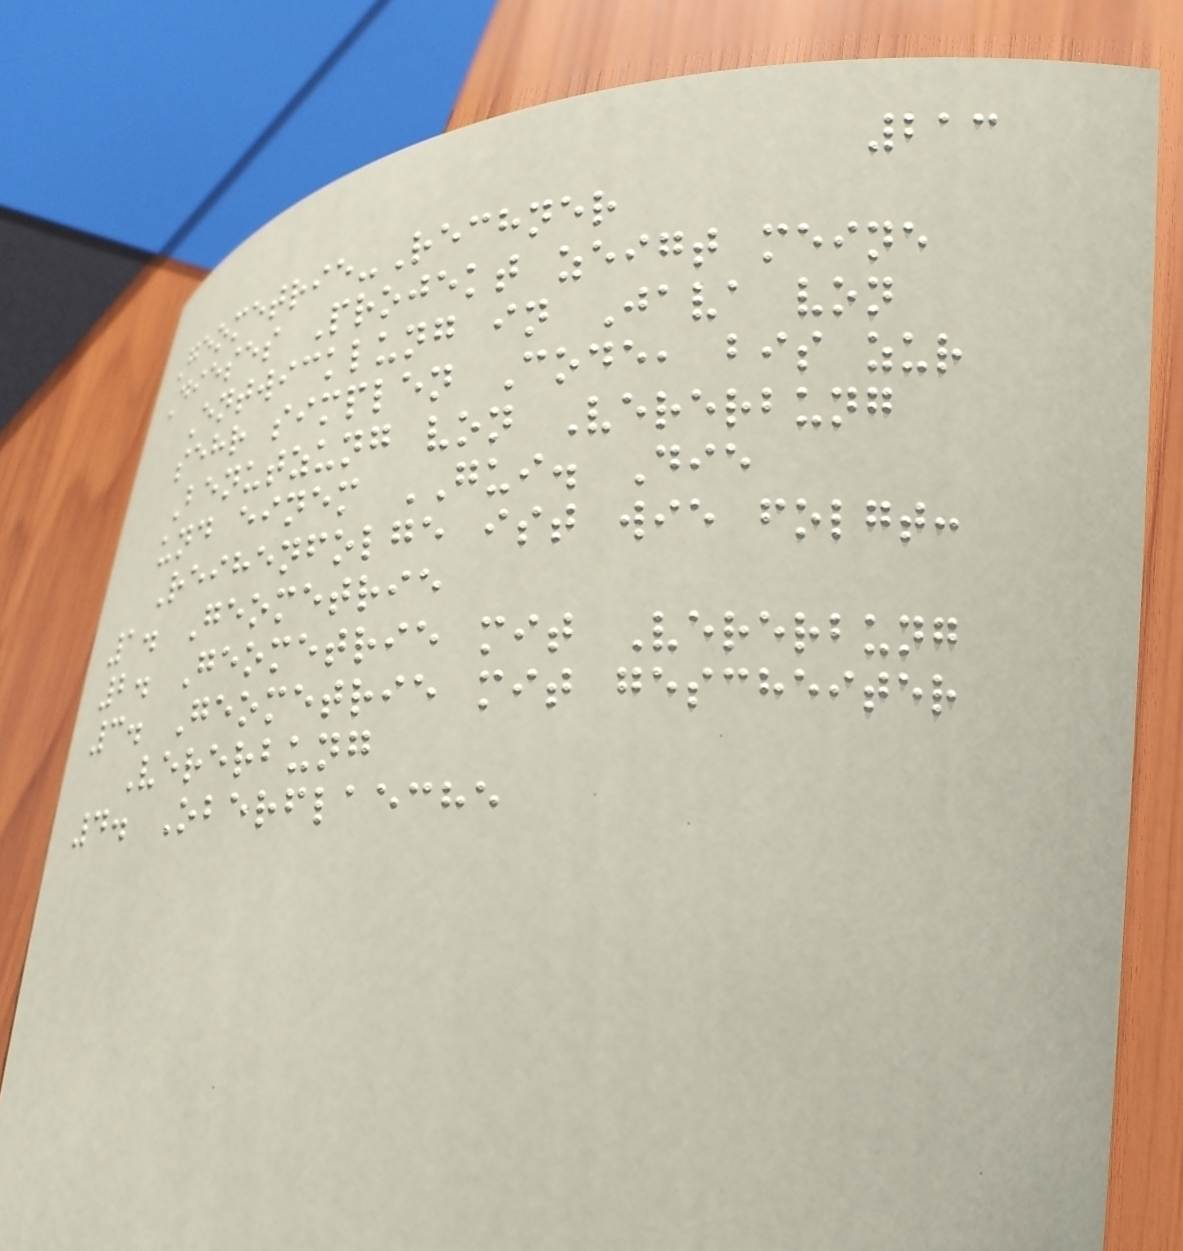213
Geometrie-Rechner
Dieses Projekt zeigt meine
Entwicklung in Java von
sehr simplen Code, bis zur
Benutzung von Vererbung
und einem GUI. Die
Reihenfolge ist wie folgt:
1. Geometrie
2. Geometrie mit Vererbung
3. Geometrie mit gescheiter
Vererbung
4. Oberflaeche
